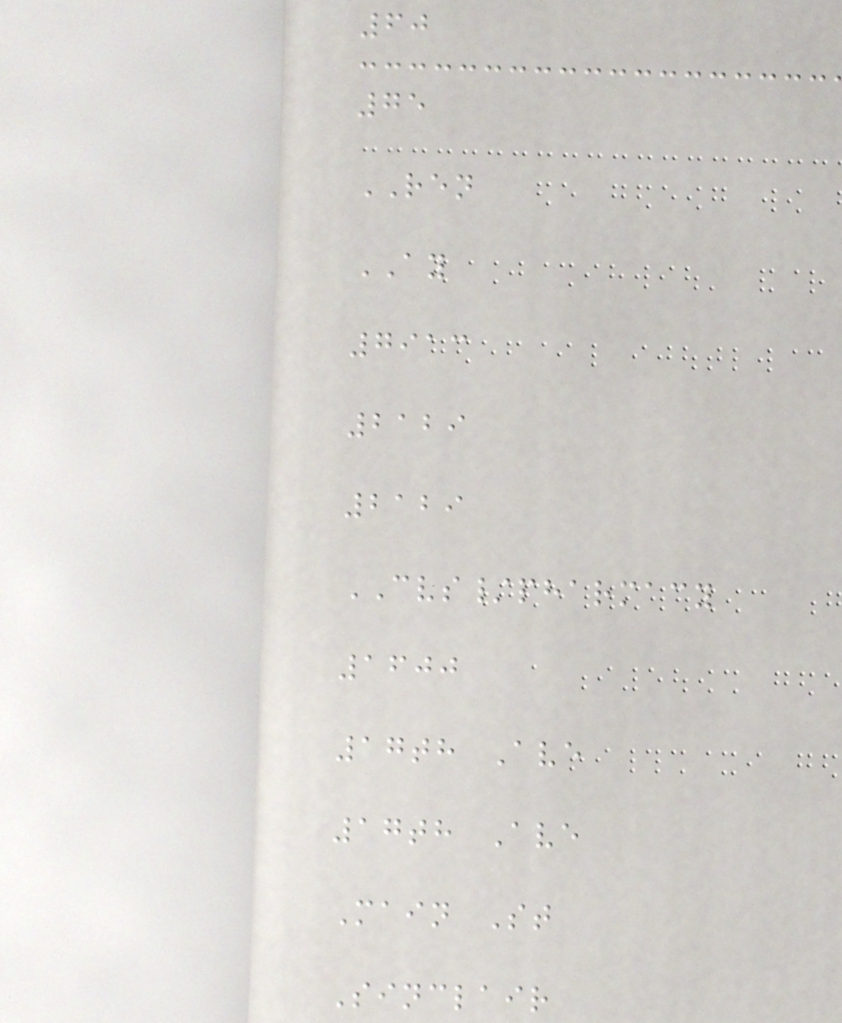60
75
REN
AY
7913
2129
2129
CVS/pharmacy
1600
17th Ave
17th Ave
Main St
Sinclair
